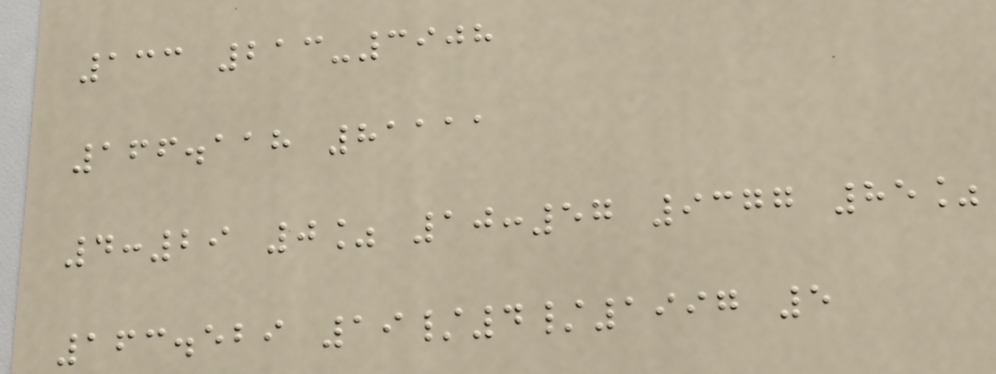133 213-3908
166.118 81111
4:29 0% 10:57 9377 85%
163.529 19/4/1997 5
